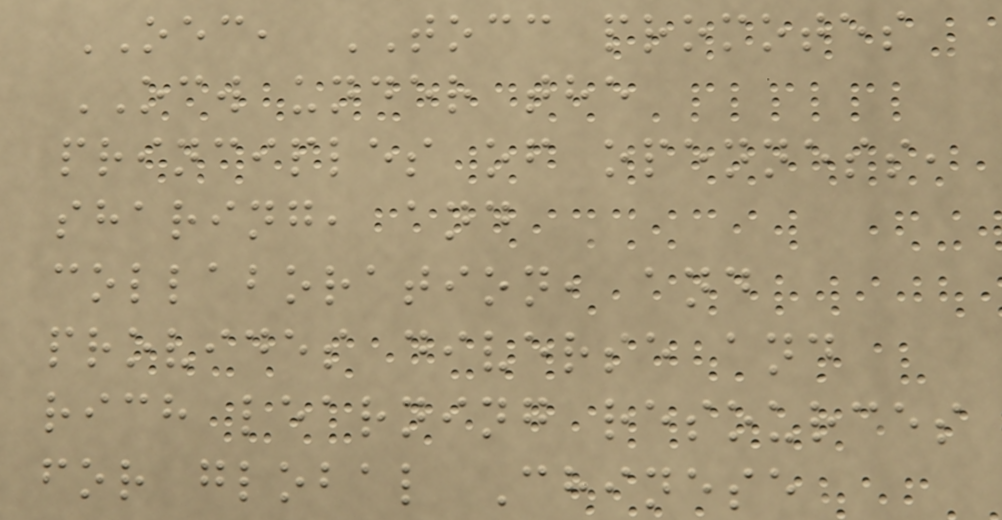OEC, TOCC promotes
OCW under the
principles of openness,
sharing, and
collaboration, and
provides diverse and
rich learning resources
for global Chinese
